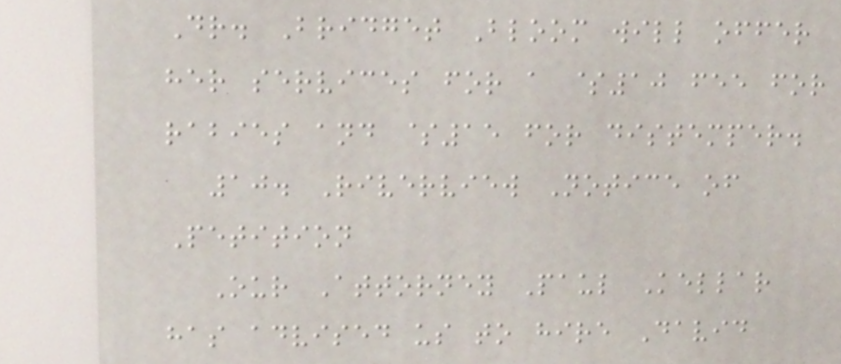Dr. Bridget Bloom will offer
her services for a $10 fee for
rabies and $15 for distemper.
10. Riverview Notice of
Petition
Our Attorney Paul Kellar
has advised us to hire David
